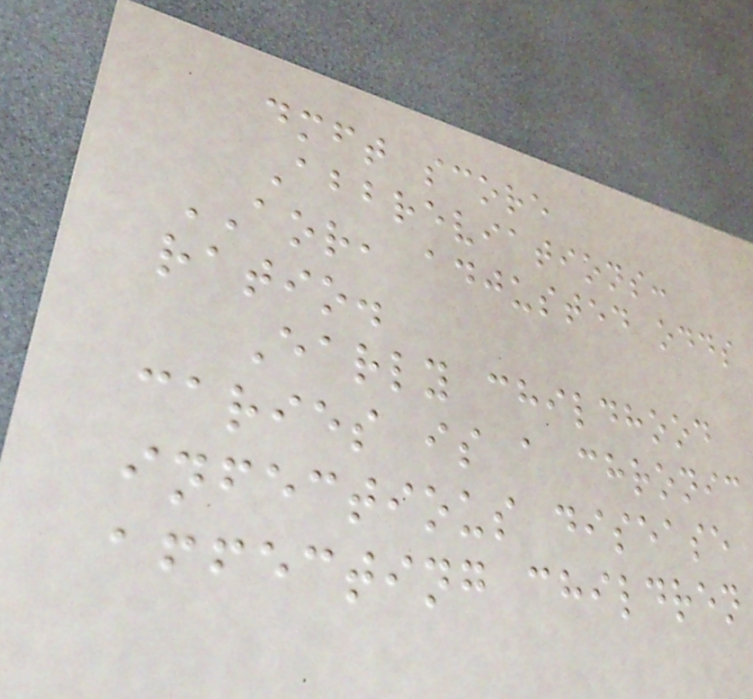dmft score
Abbreviations:
AOR, adjusted odds
ratio.
Early childhood
caries is a chronic
infectious disease
affecting children
